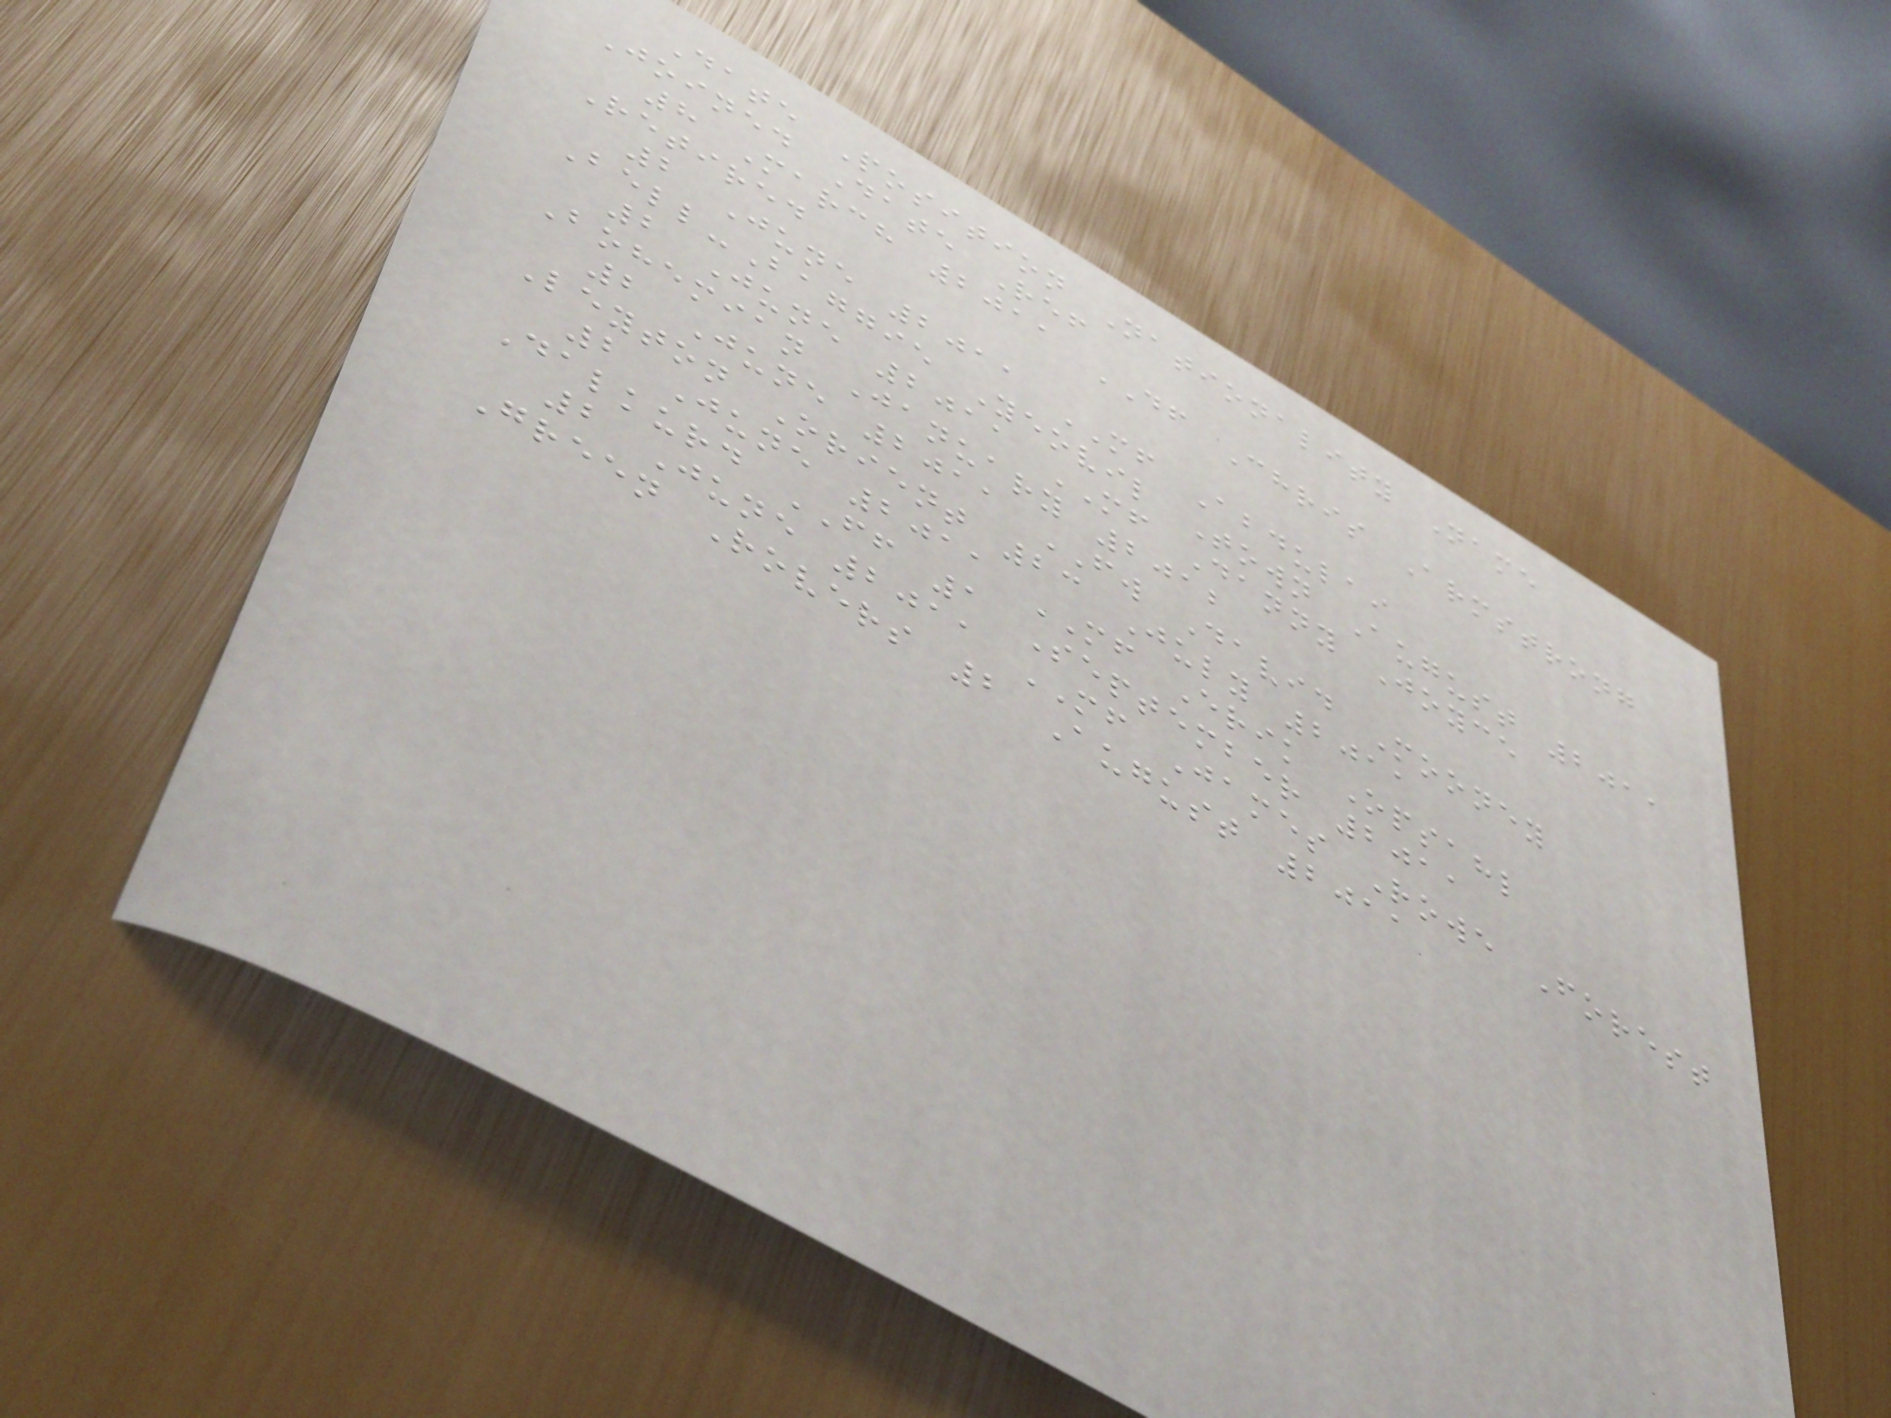Date Position Nationality Name
Joined Date Ref
8 March 2011 DF Chris Armstrong
Retired
2 June 2011 MF Abdulai
Bell-Baggie Yeovil Town August 2011
2 June 2011 MF Danny Joyce
Bohemian January 2012
2 June 2011 FW David Mooney
Leyton Orient 23 July 2011
2 June 2011 MF Erik Opsahl
Dalkurd FF 1 September 2011
2 June 2011 MF James Rowe Forest
Green Rovers 2 August 2011
